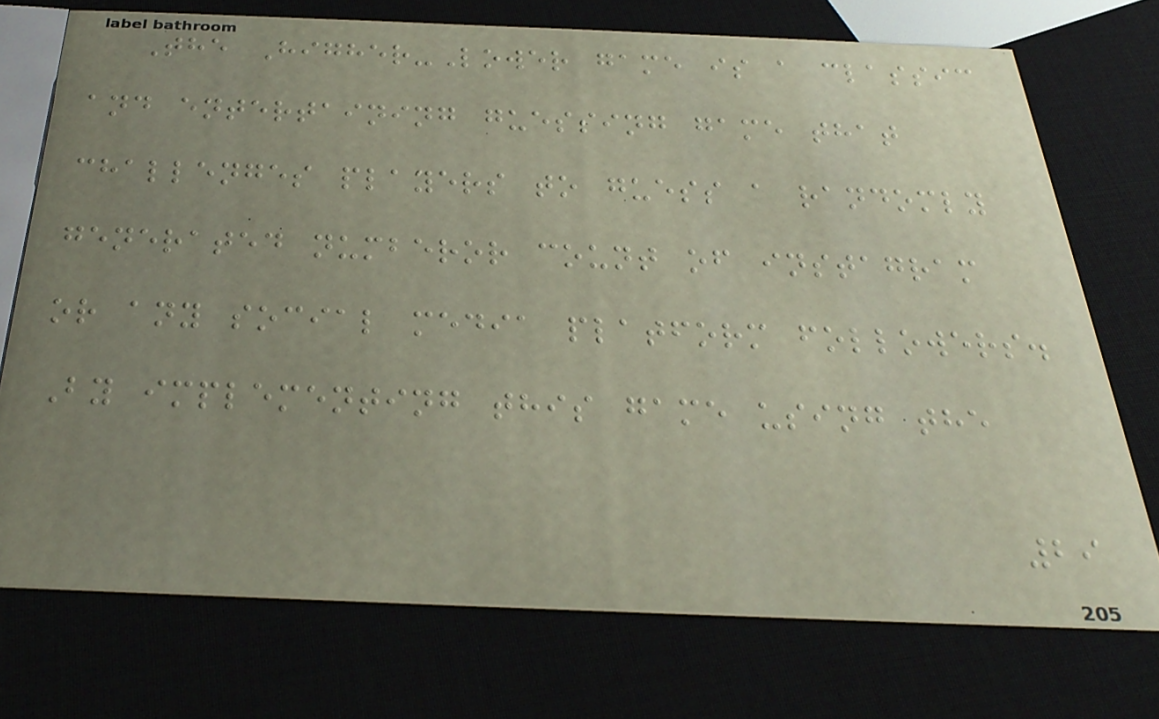The Higher-Lower game is a classic
and entertaining guessing game that
challenges players to guess a randomly
generated numberor count of instagram
or any social media platform followers.
By implementing this game using the
29
